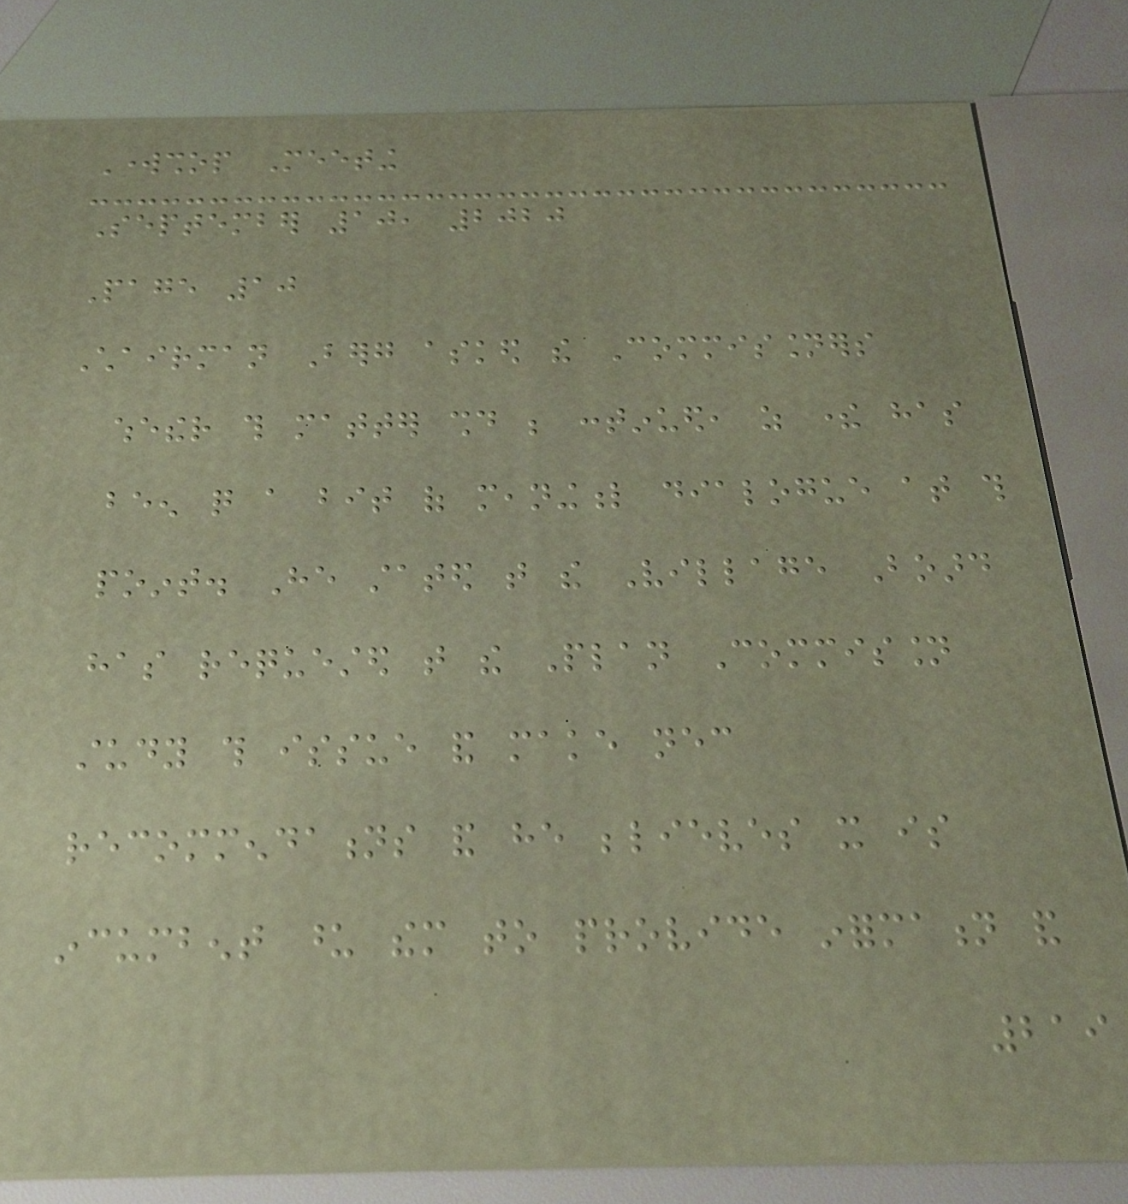Workshop Meeting
September 10, 2020
Page 10
Chairman Berg asked the Commissioners
whether this matter should be continued, as there has
been quite a bit of meaningful dialogue at this
point. He stated that the Village Board
has requested that the Plan Commission
study this issue and make necessary
recommendations and he believes it is
incumbent upon them to provide information and
219
